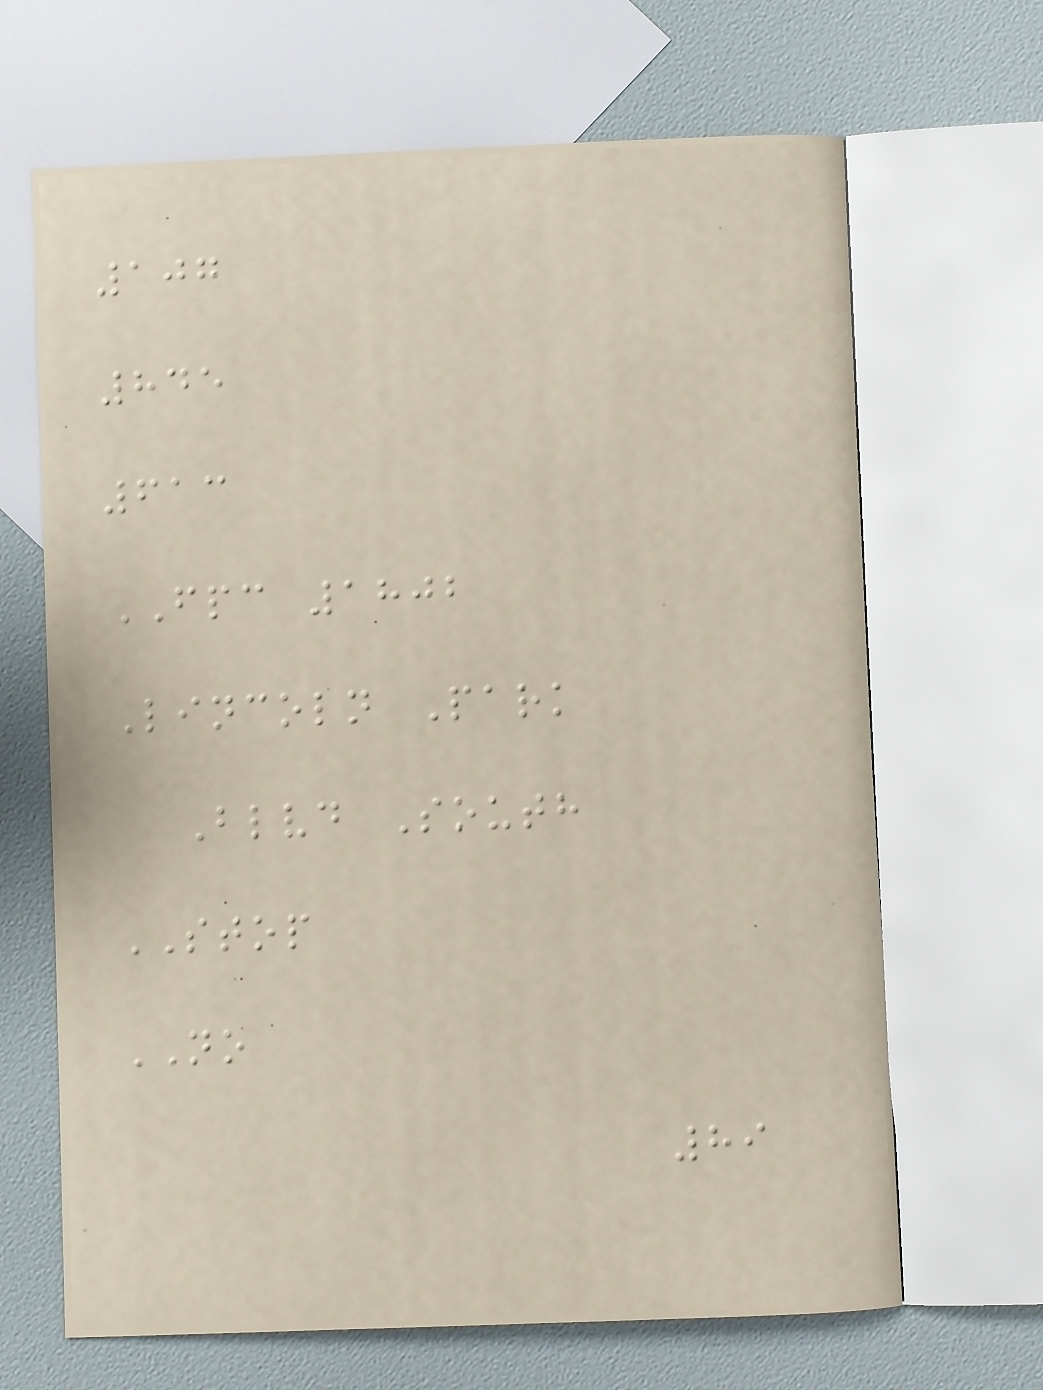107
845
613
FPC 1802
Lincoln Park
Blvd South
STOP
NO
89
